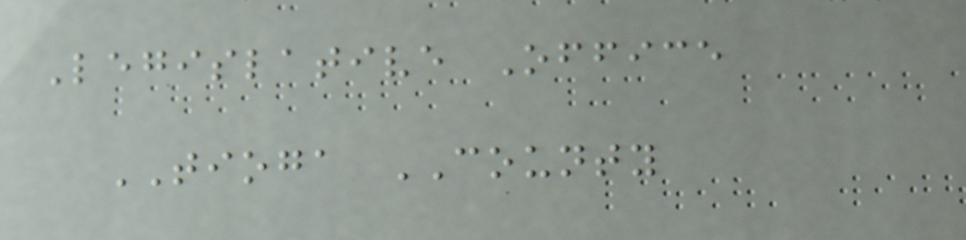Legislative Office
TIOGA COUNTY
